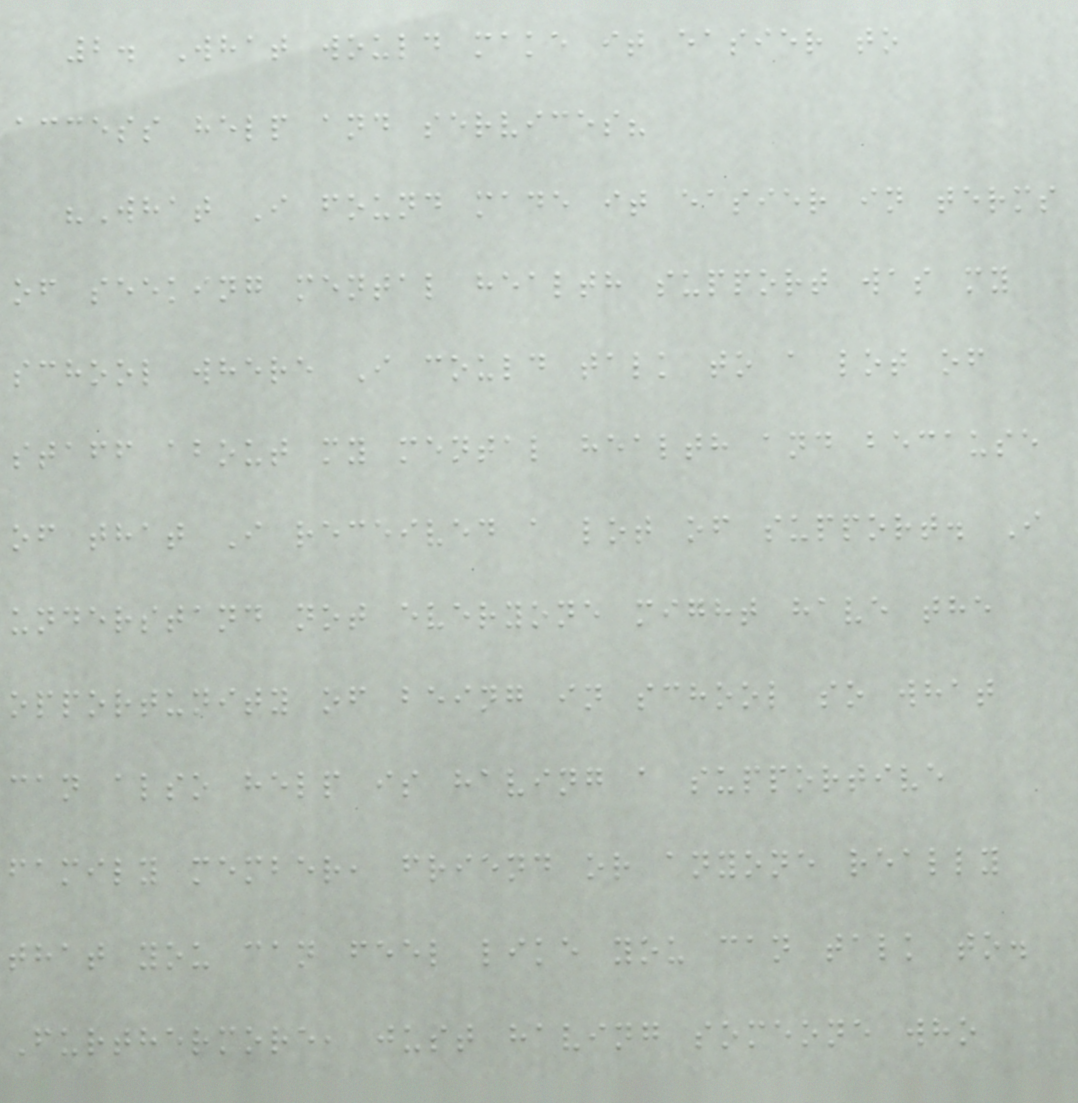2. What would make it easier to
access help and services?
"What I found made it easier in terms
of seeking mental health support was my
school where I could talk to a lot of
staff about my mental health and because
of that I received a lot of support. I
understand not everyone might have the
opportunity of being in school so what
can also help is having a supportive
family member, friend or anyone really
that you can feel like you can talk to.
Furthermore, just having someone who
